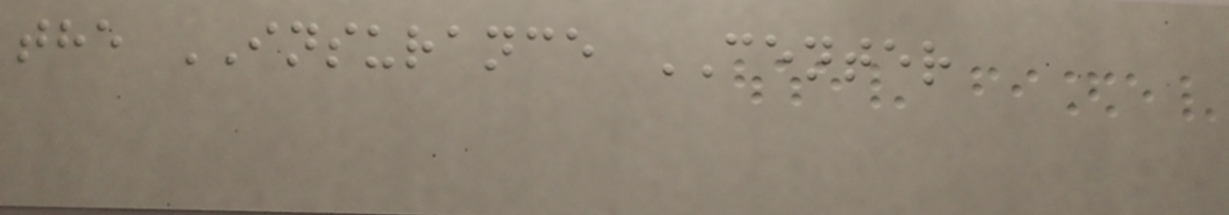the INSURANCE CENTER
